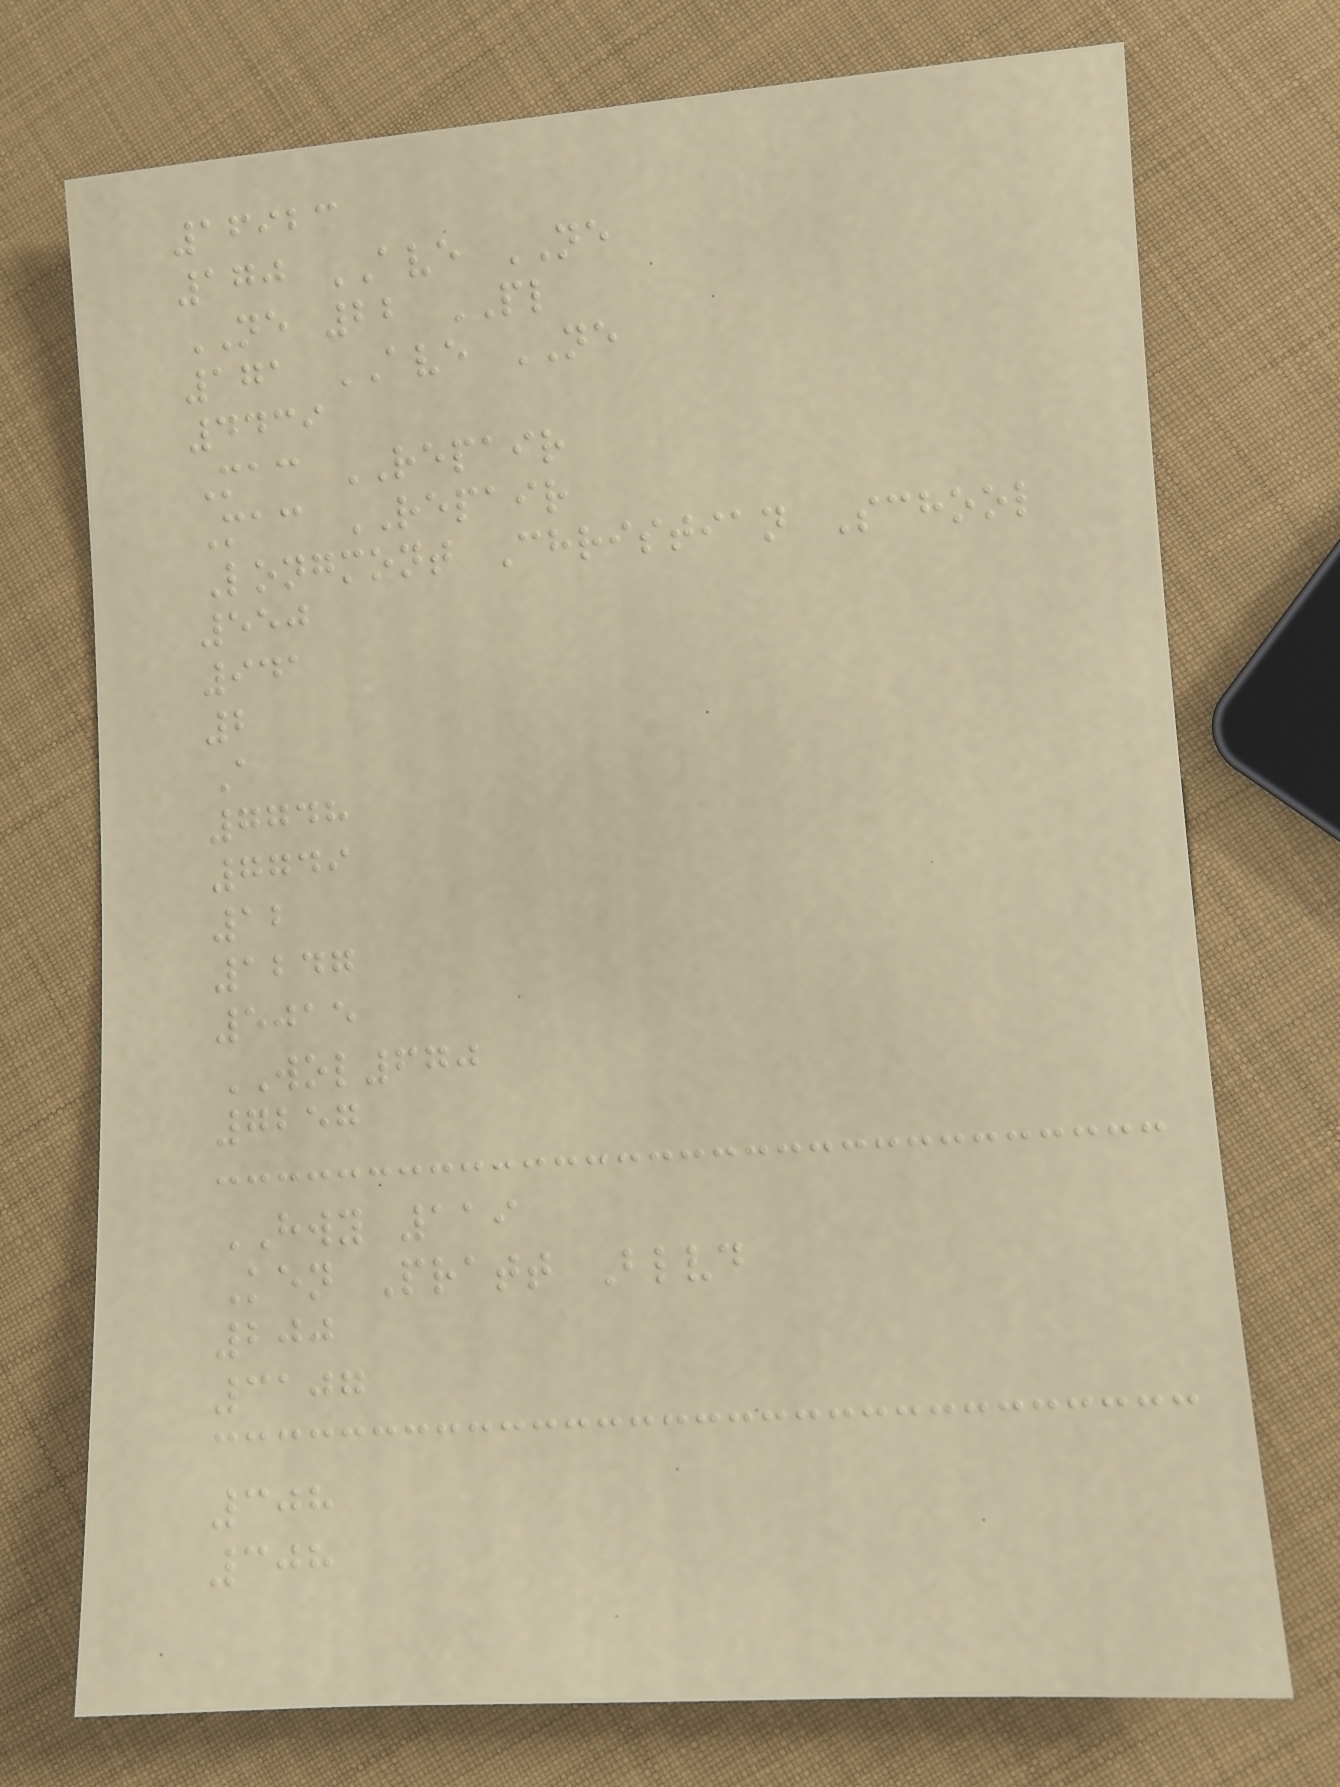16923
170 AVE NE
NE 22 PL
171 AVE NE
4439
Mac REPAIR
Mac REPAIR
Longmont Christian School
550
941
2
A
7748
7749
12
1247
5015
WOL670
7257
HWY 119
Ken Pratt Blvd
200
3107
308
308
